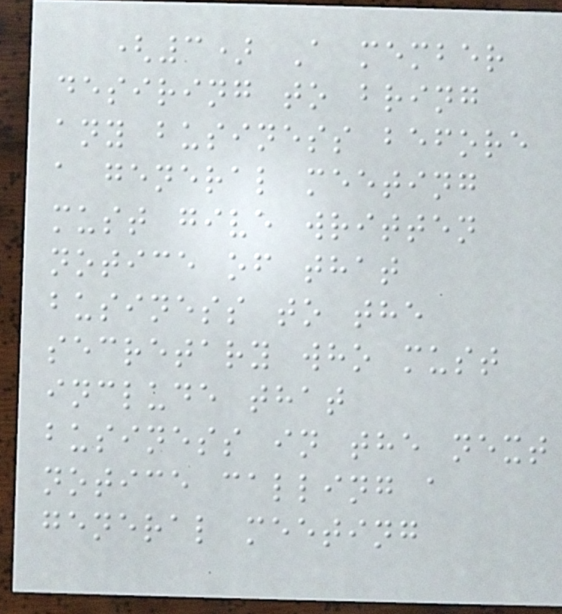(3) A member
desiring to bring
any business before
a general meeting
must give written
notice of that
business to the
secretary who must
include that
business in the next
notice calling a
general meeting
